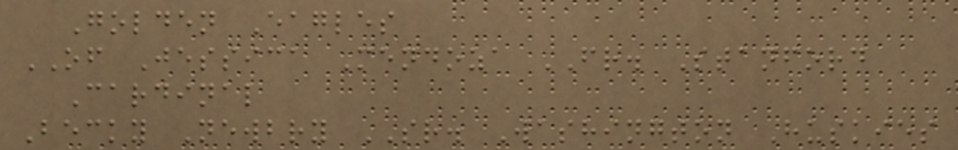Golden Eagles
OF Jessica Mendoza FR. Stanford
Cardinal
Becky Newbry SR. Washington Huskies
